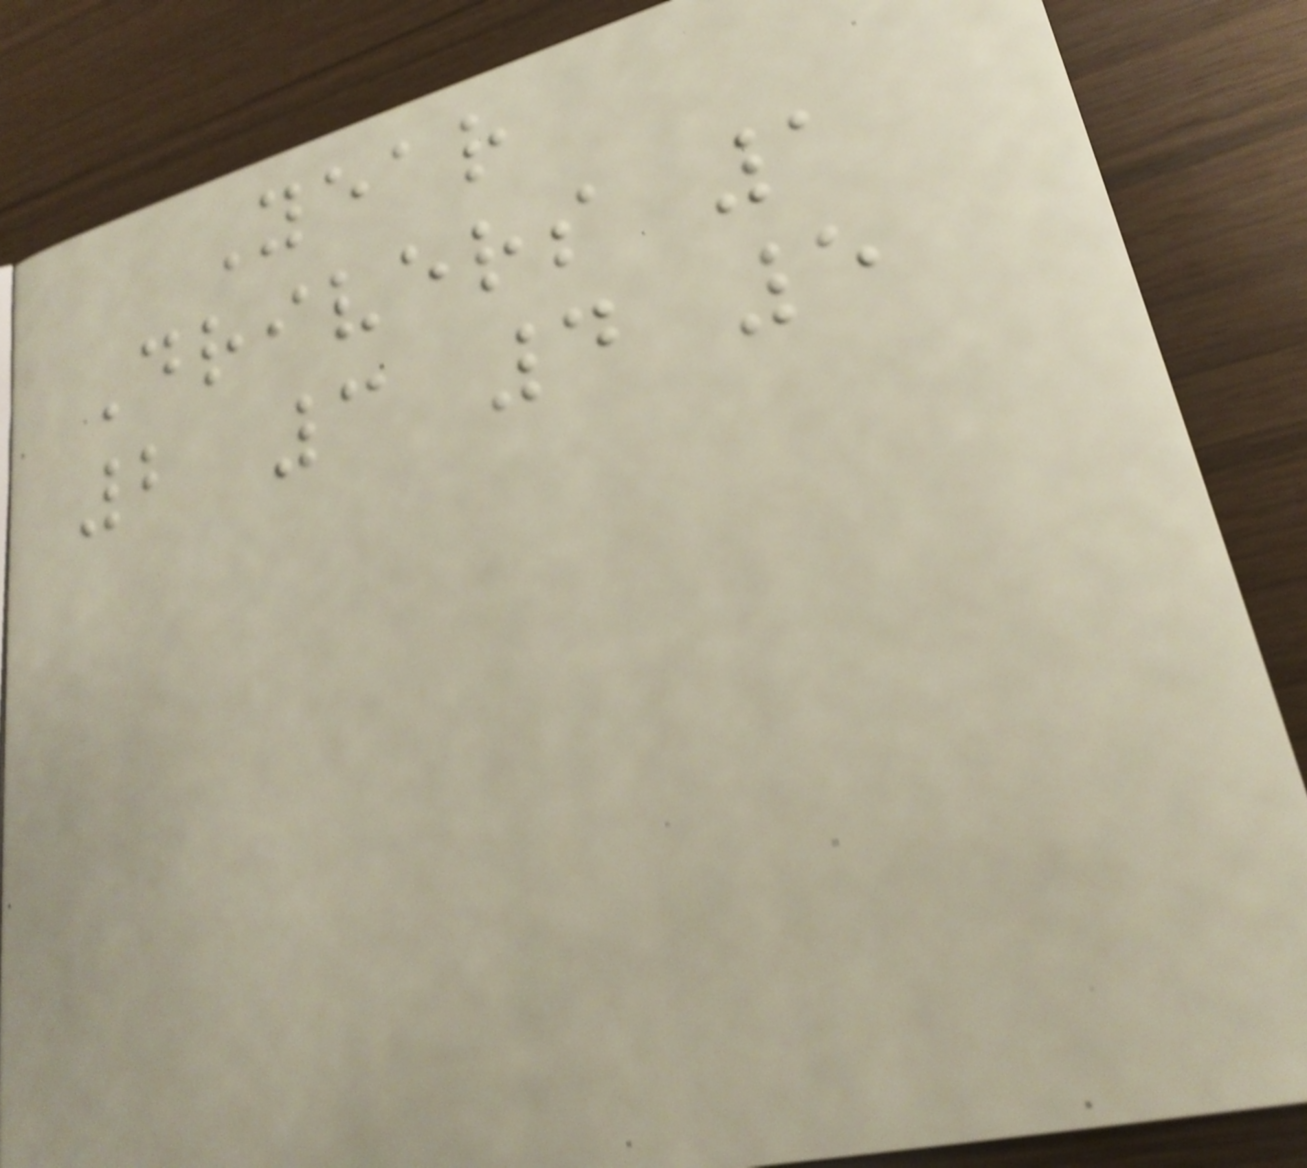Year
Drivers 1
2 3 4 5
